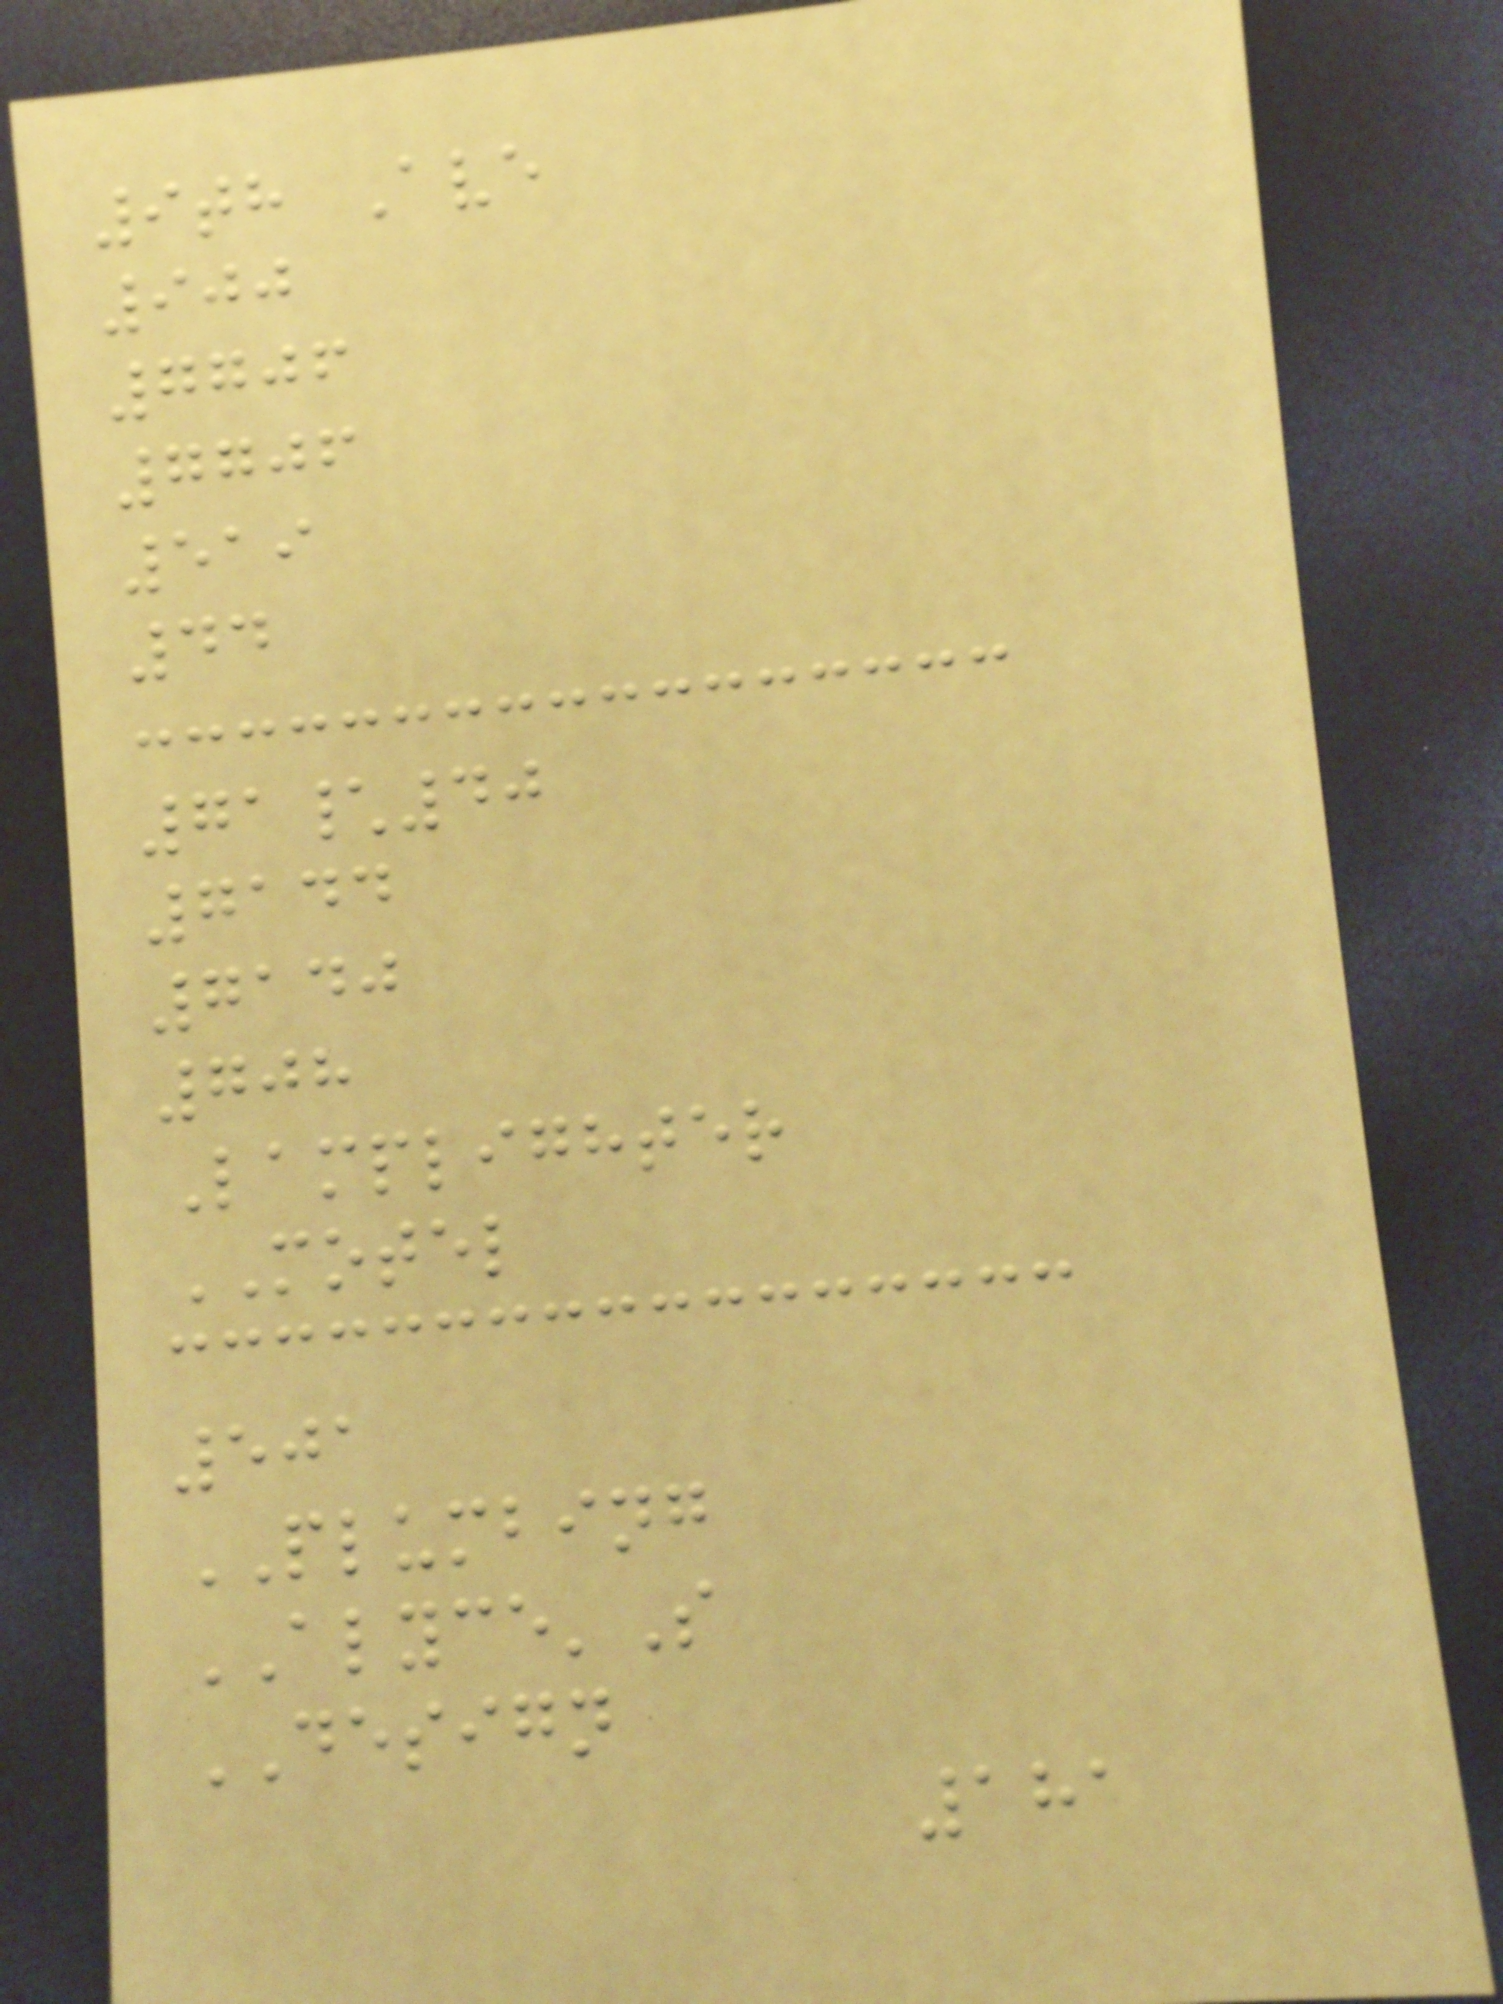9th Ave
900
7706
7706
519
44
71\40
7144
7140
708
Lamplighter
MOTEL
501
PLUMBING
ALYCE'S
DESIGN
181
